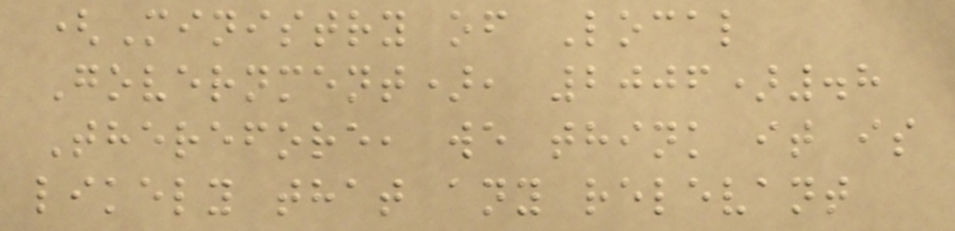(Ministry of Local
Government), 2006).8
Therefore, we think it is
likely that any relevant
